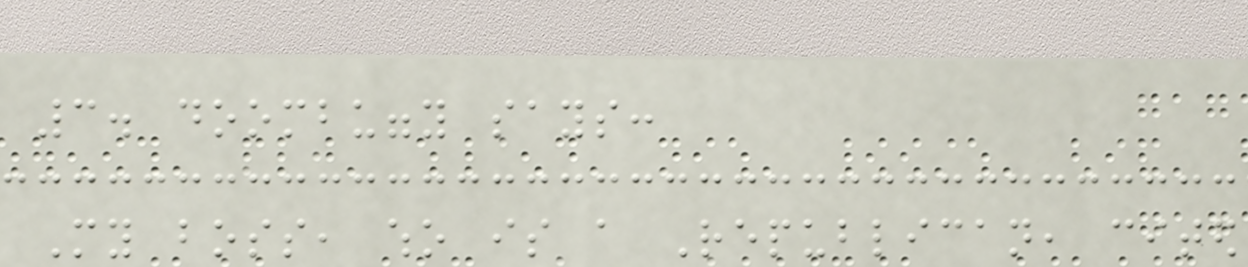3. doombuggy says:
My boss, who is a Republican, cited
